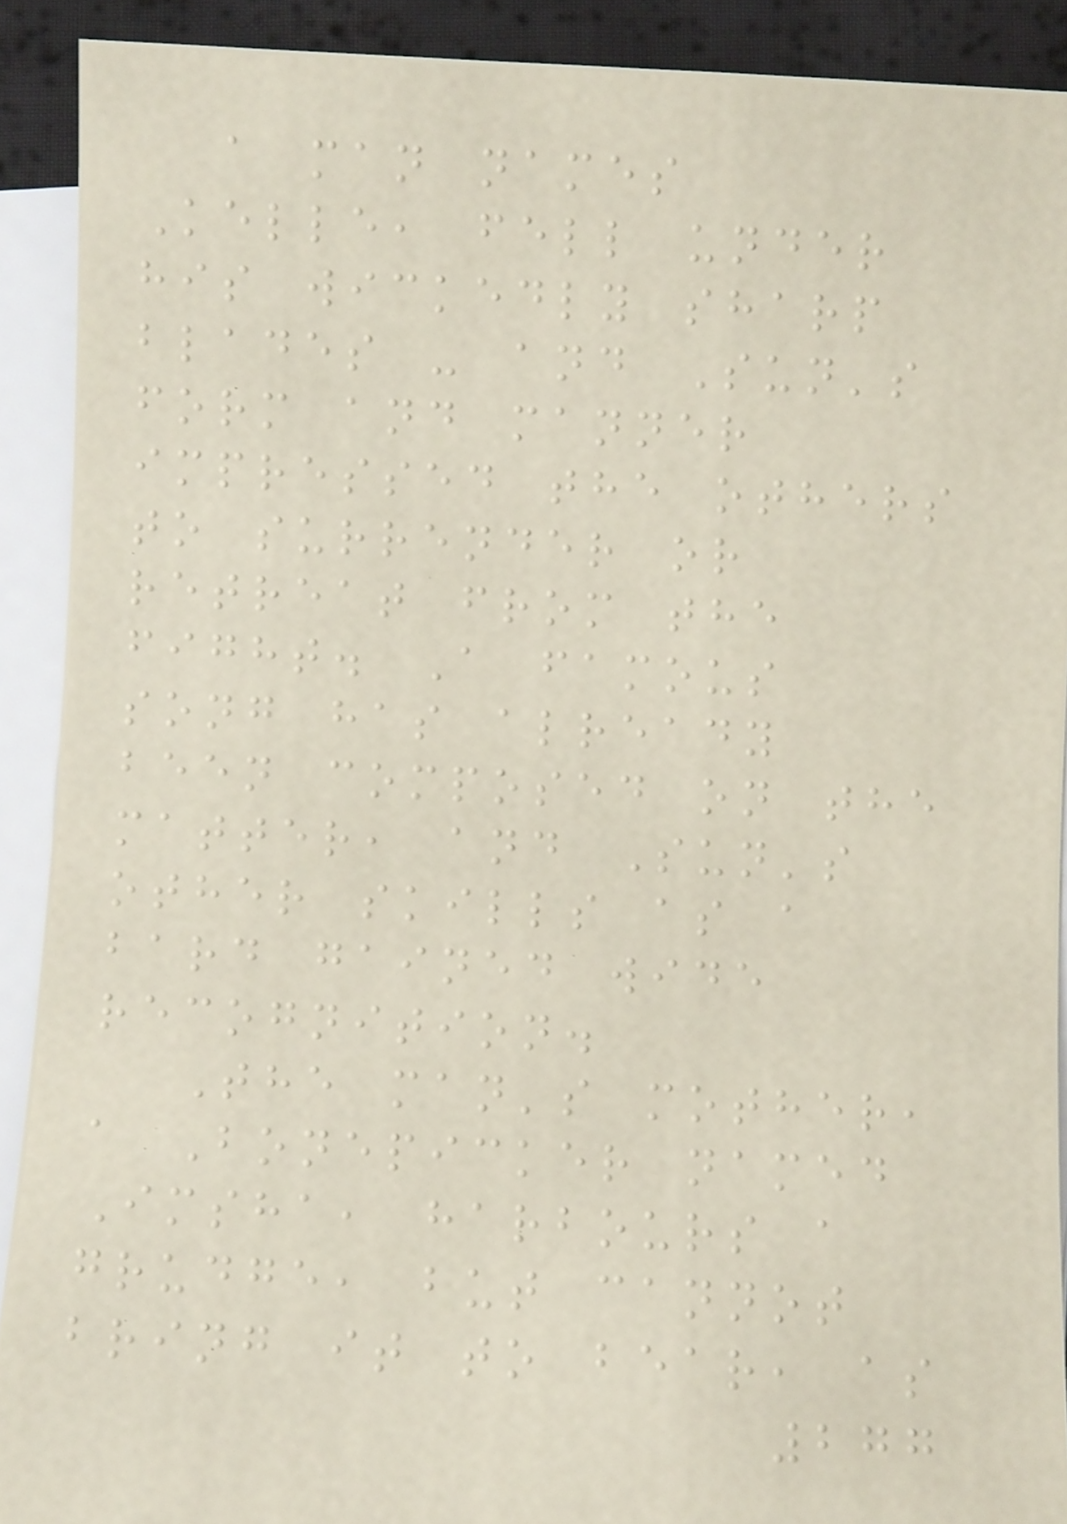a man names
Kelle, fell under
his wickedly sharp
blades - and Sun's
form and manner
impressed the others
to surrender or
retreat from the
fight. A famous
song has already
been composed on the
matter, and Sun's
other skills as a
bard gained wide
recognition.
The man's mother,
a Bonepicker named
Imsha, harbours a
grudge, but cannot
bring it to bear, as
277
